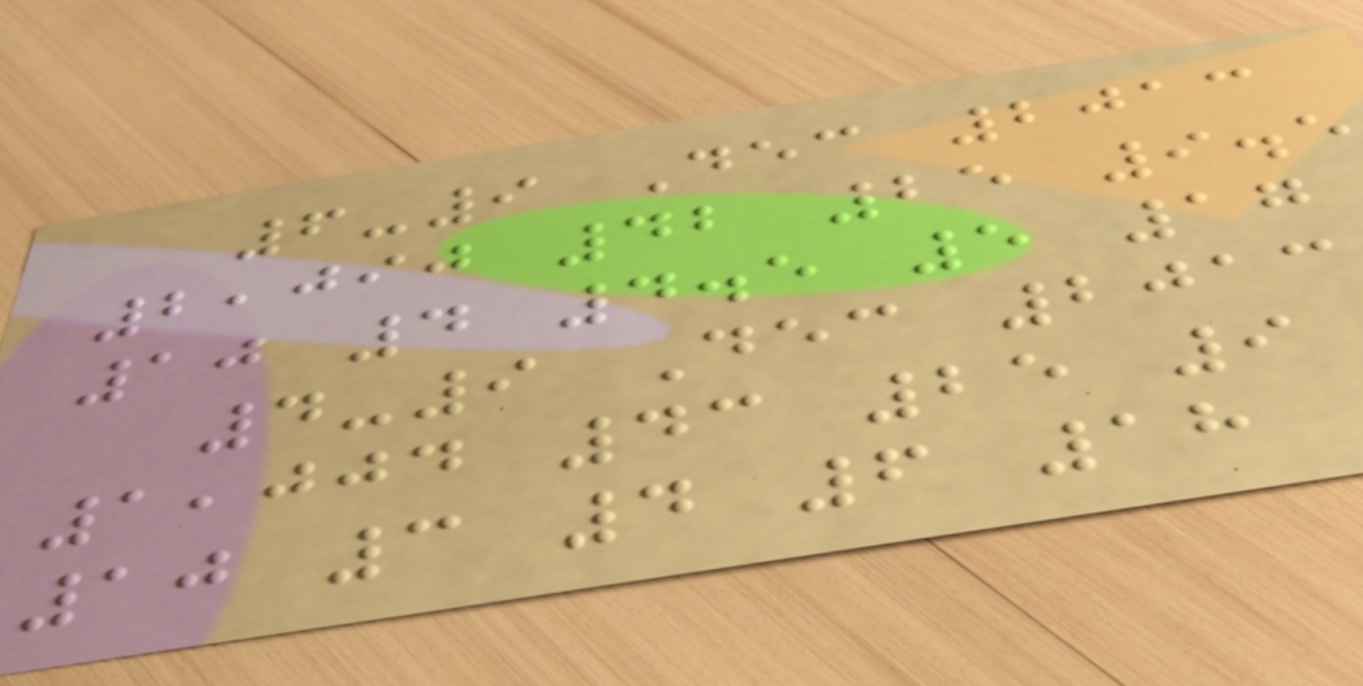6-9 Dec 2013
2,090 42 25 9.5
10 4 4.5 5 17
4-9 Dec 2013
1,004 43 25 9
10 3 4 6 18
